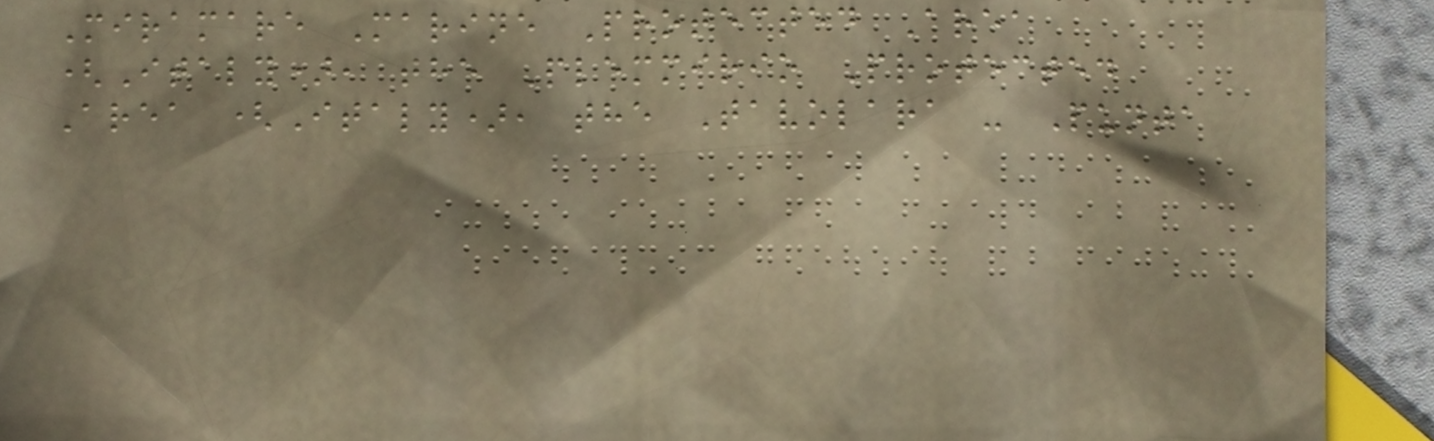Miramare Marine Protected Area
(Italy), the Plemmirio Protected
Area (Italy), the Tavolara - Punta
